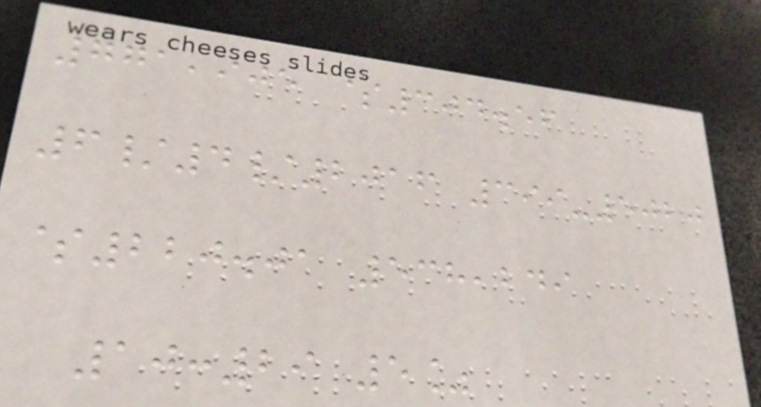771,905 $304.56
6/4/2016 399-5020
$220.01 538,249
10:29 5%
